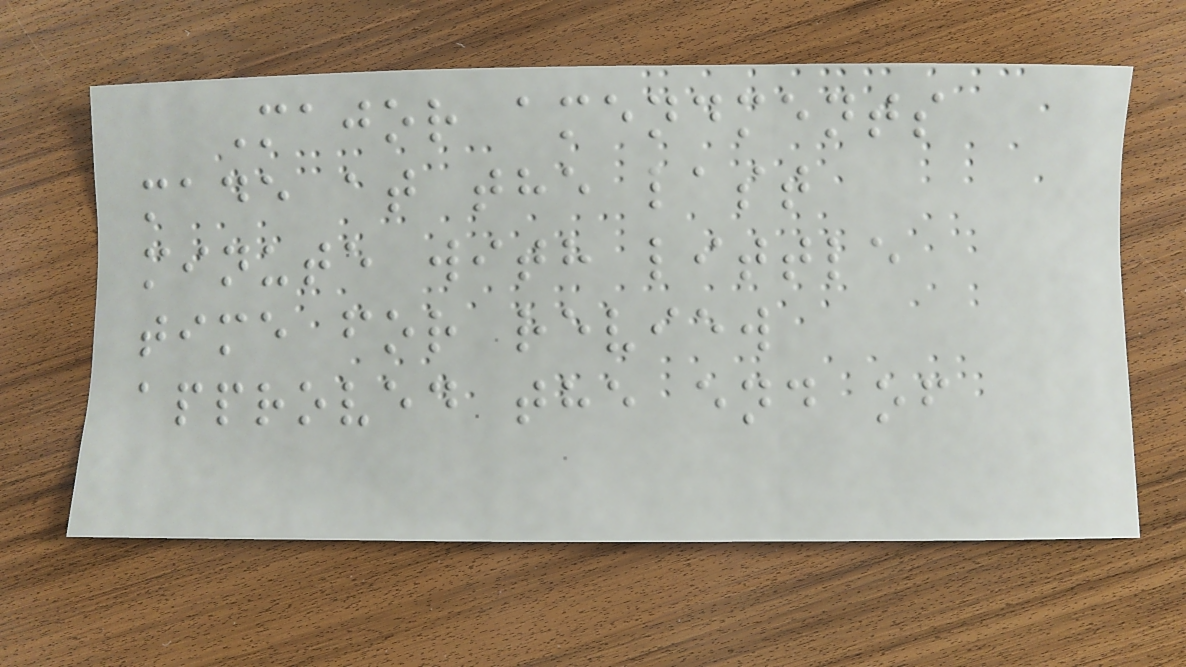Major amendments
made at the last
minute with little
time for review
approved the end of
